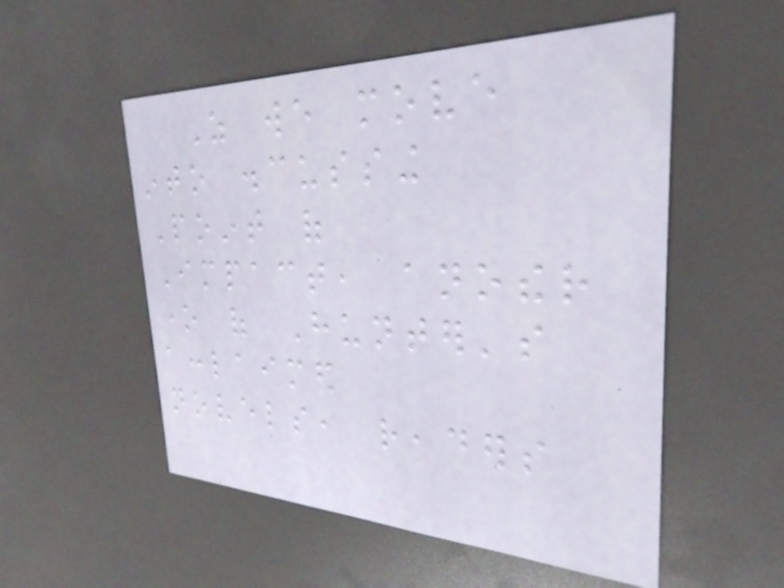As we move
into discussing
Point of
Impact, another
one of Hunter's
acclaimed
novels, readers
